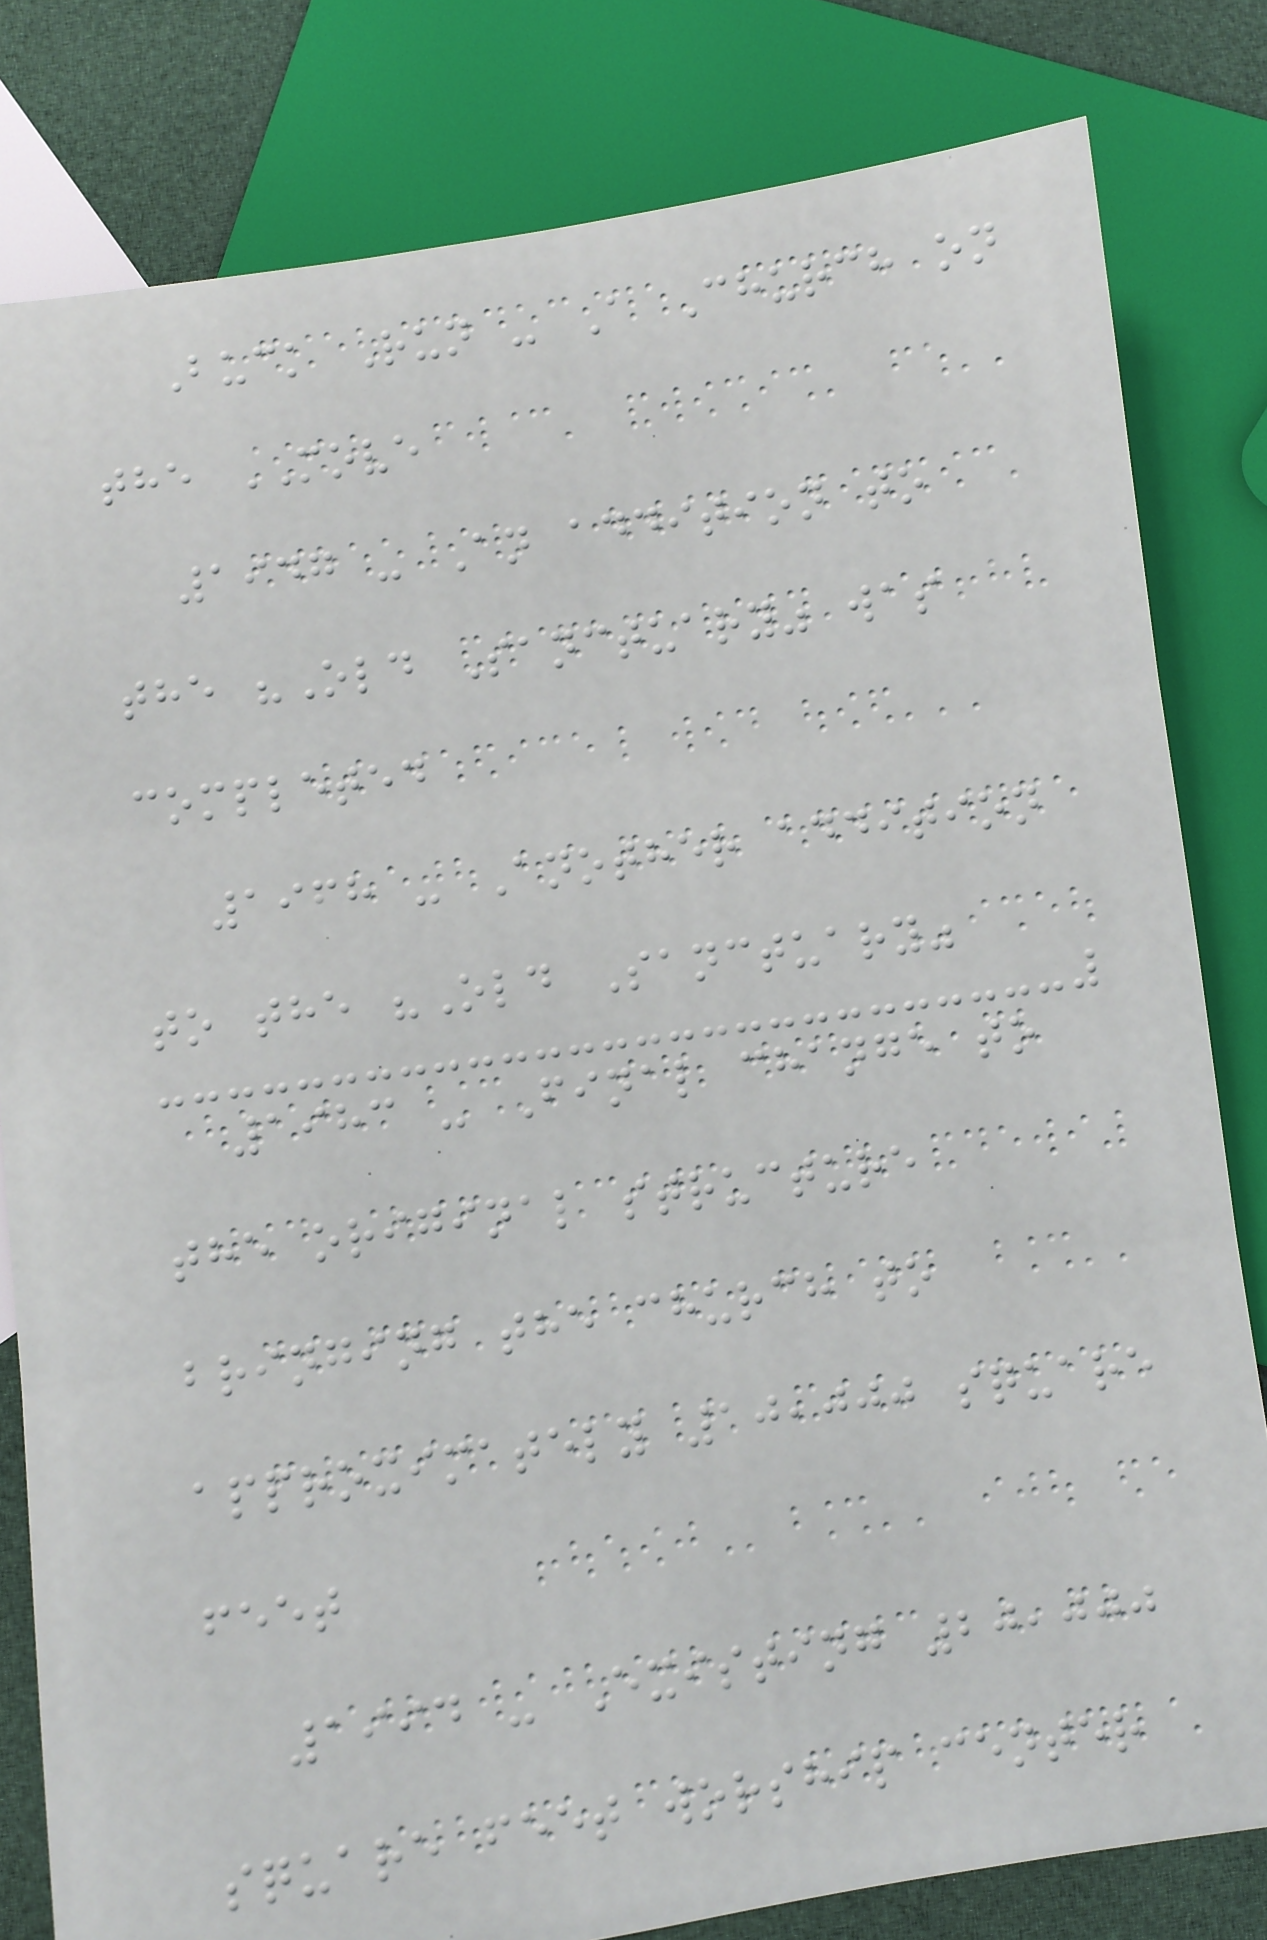Buck Run - A Church on
the MOVE
1947 - An addition to
the "Old Sanctuary" was
completed
1968 - Another addition
to the "Old Sanctuary"
1983 - Final change to
the original structure
bringing the church to
approximately 10,000 square
feet
1994 - Existing 20,000
square feet worship center
